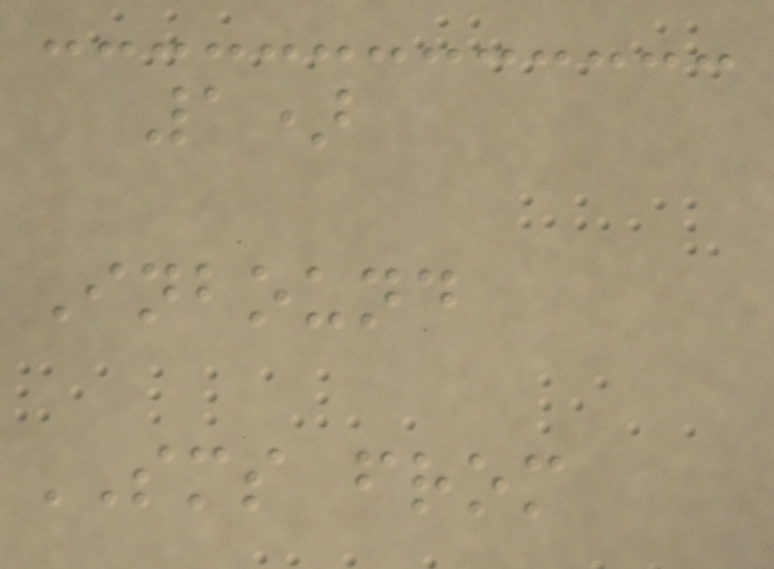1)
Inbound
SMS from
